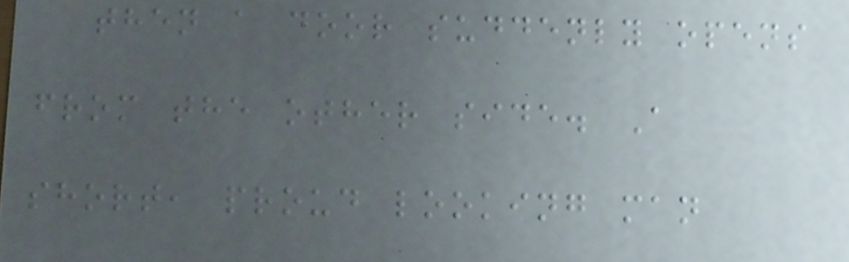then a door suddenly opens
from the other side. A
short, proud looking man
